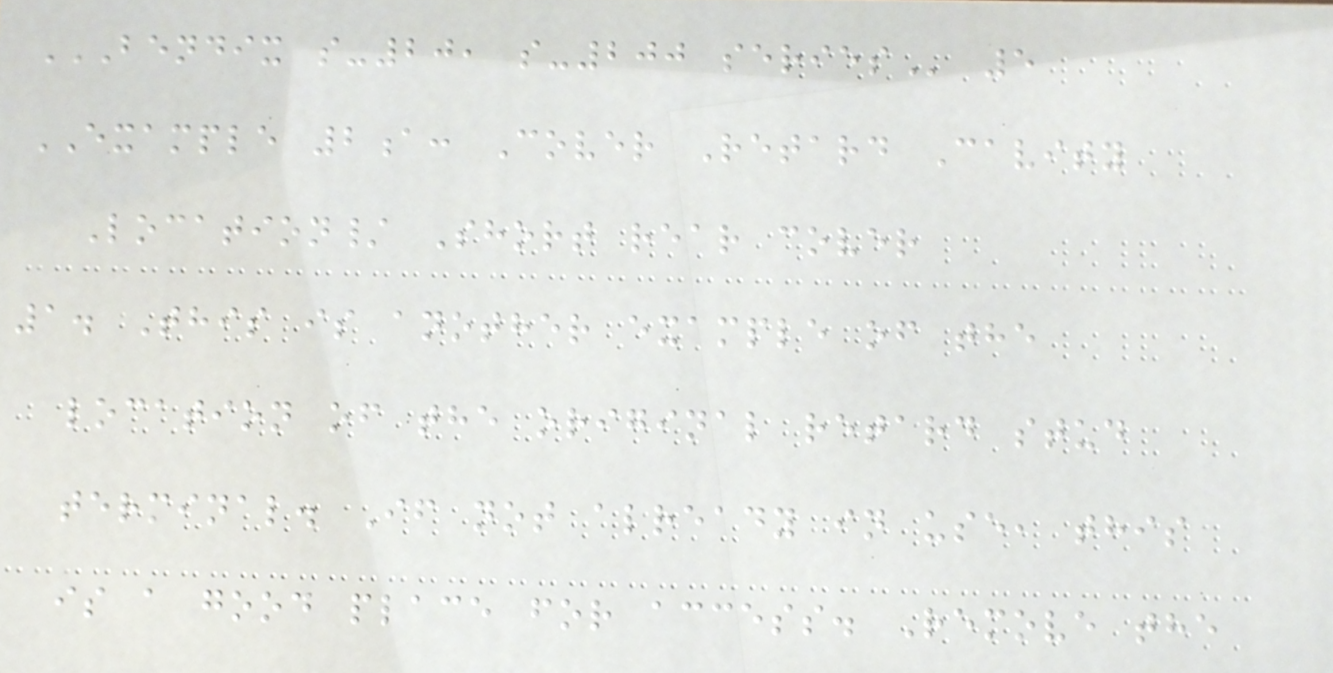BENDIX S-20, S-200 SERIES 5
EXAMPLE 2a: Cover Retard Cavity
Location/ Short rear cover
1. This is another example of the
location of the original retard stud
terminal. If not already in use, this
is a good place for access. Remove the
